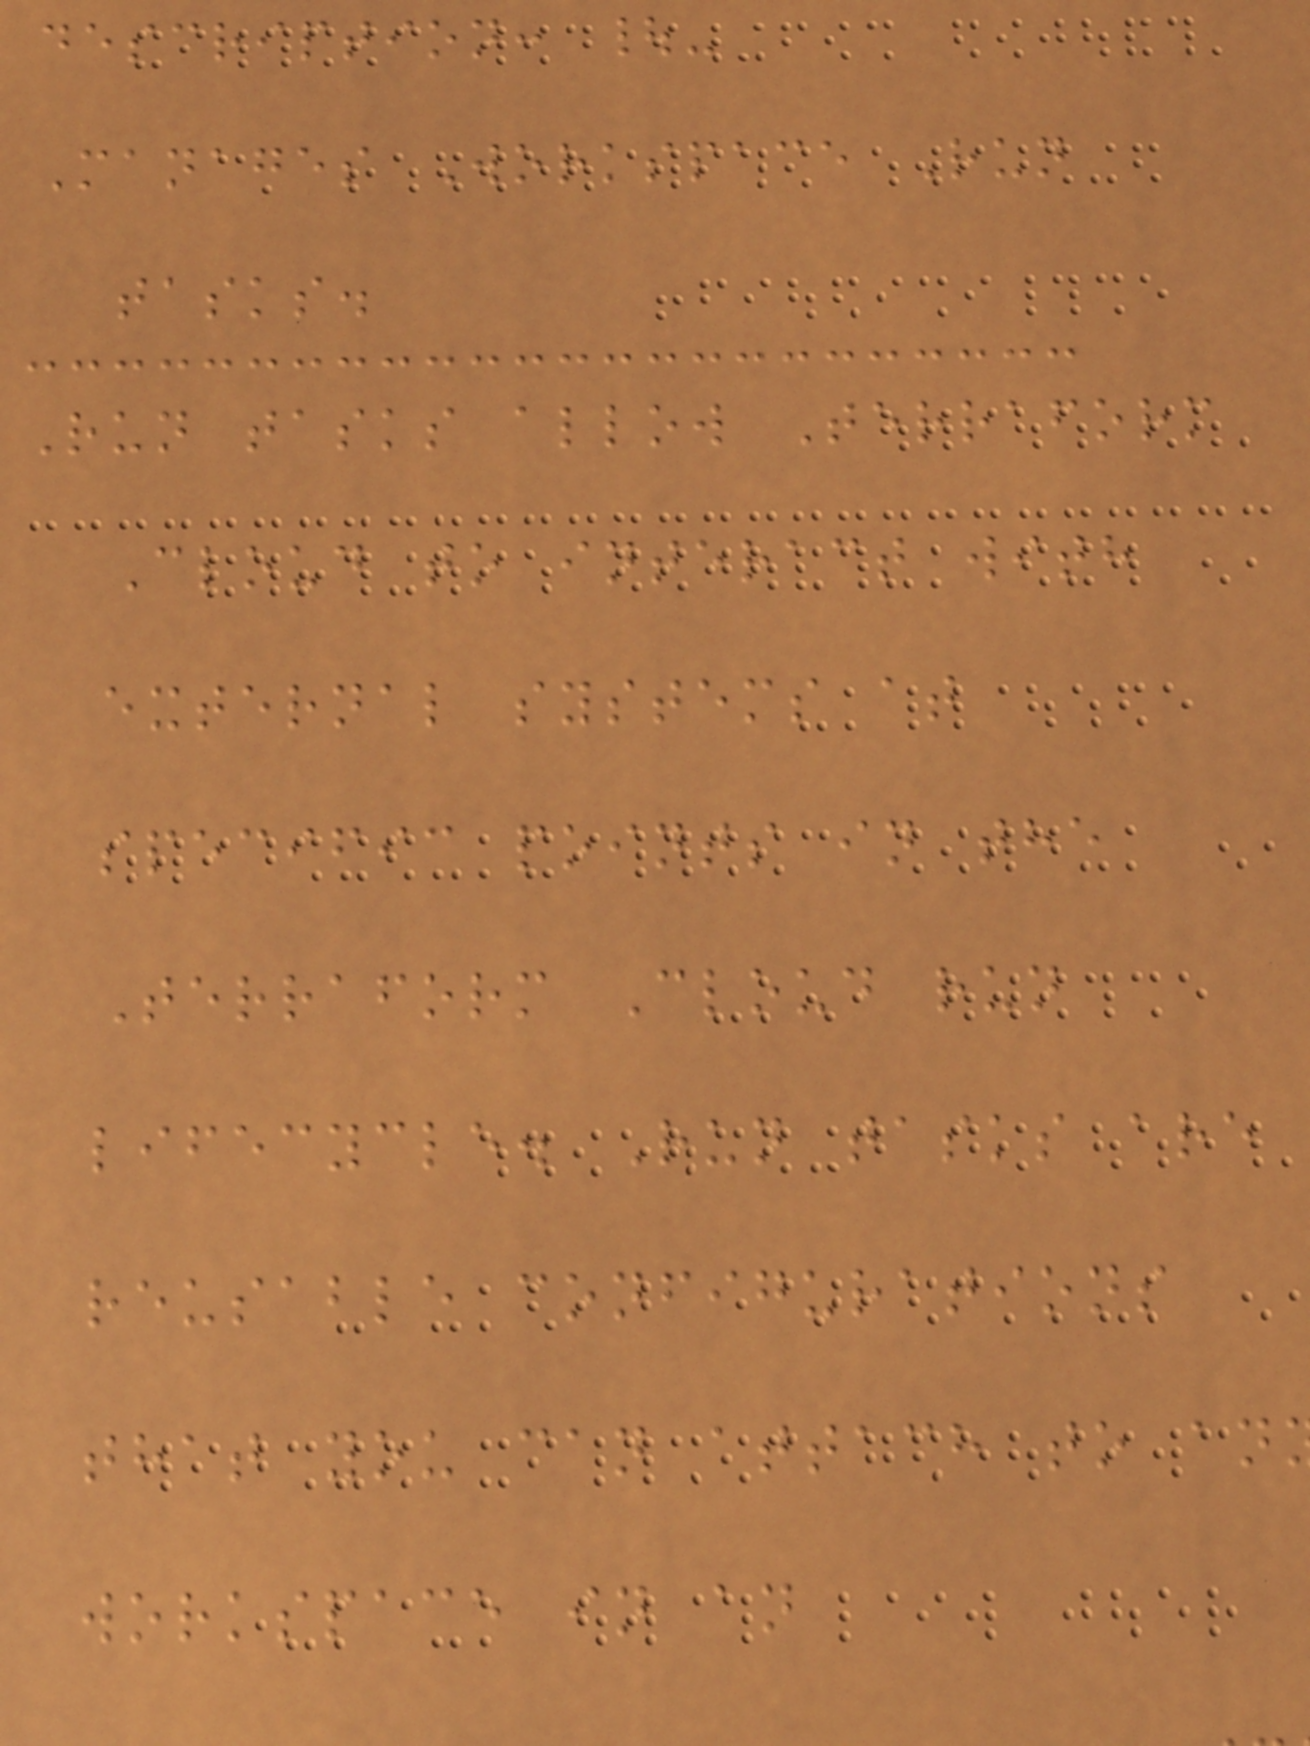description: |-
Manages Workspace Run
tasks.
Run tasks allow Terraform
Cloud to interact with
external systems at
specific points in the
Terraform Cloud run
lifecycle. Run tasks are
reusable configurations
that you can attach to an
workspace in an
